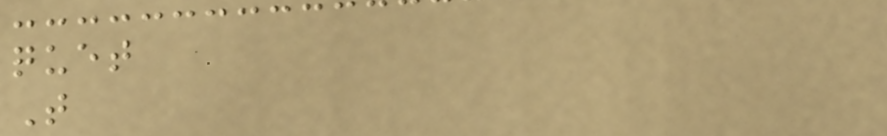quet
T
